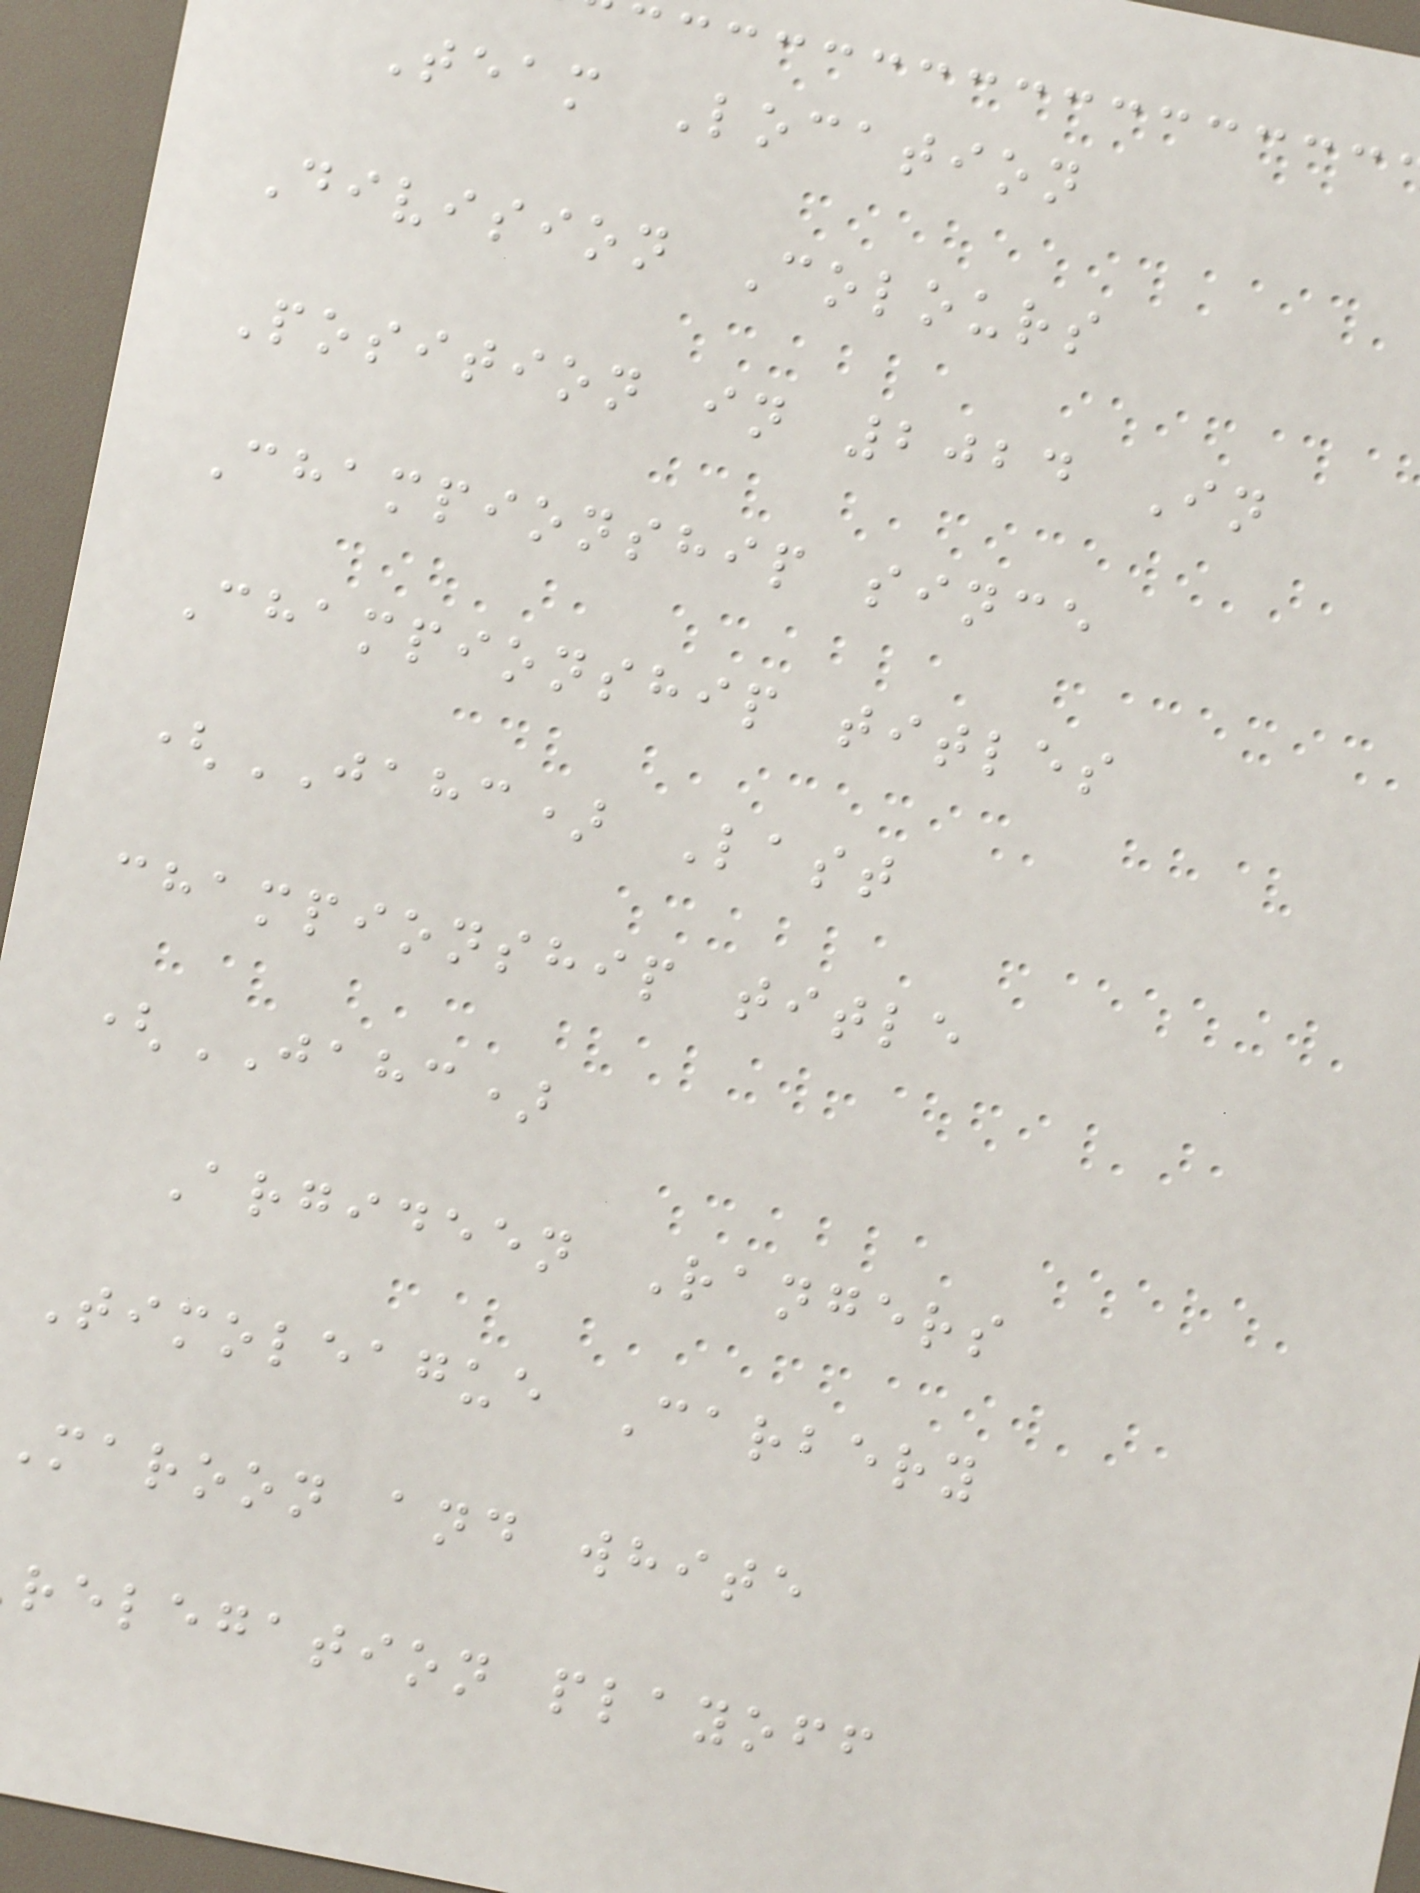Team Location
Division Colours
Position in 2024 In
Championship since
Championship titles
(JAHC) Last
championship title
(JAHC)
Argideen Rangers
Timoleague Carbery
maroon and white
relegation playoff
